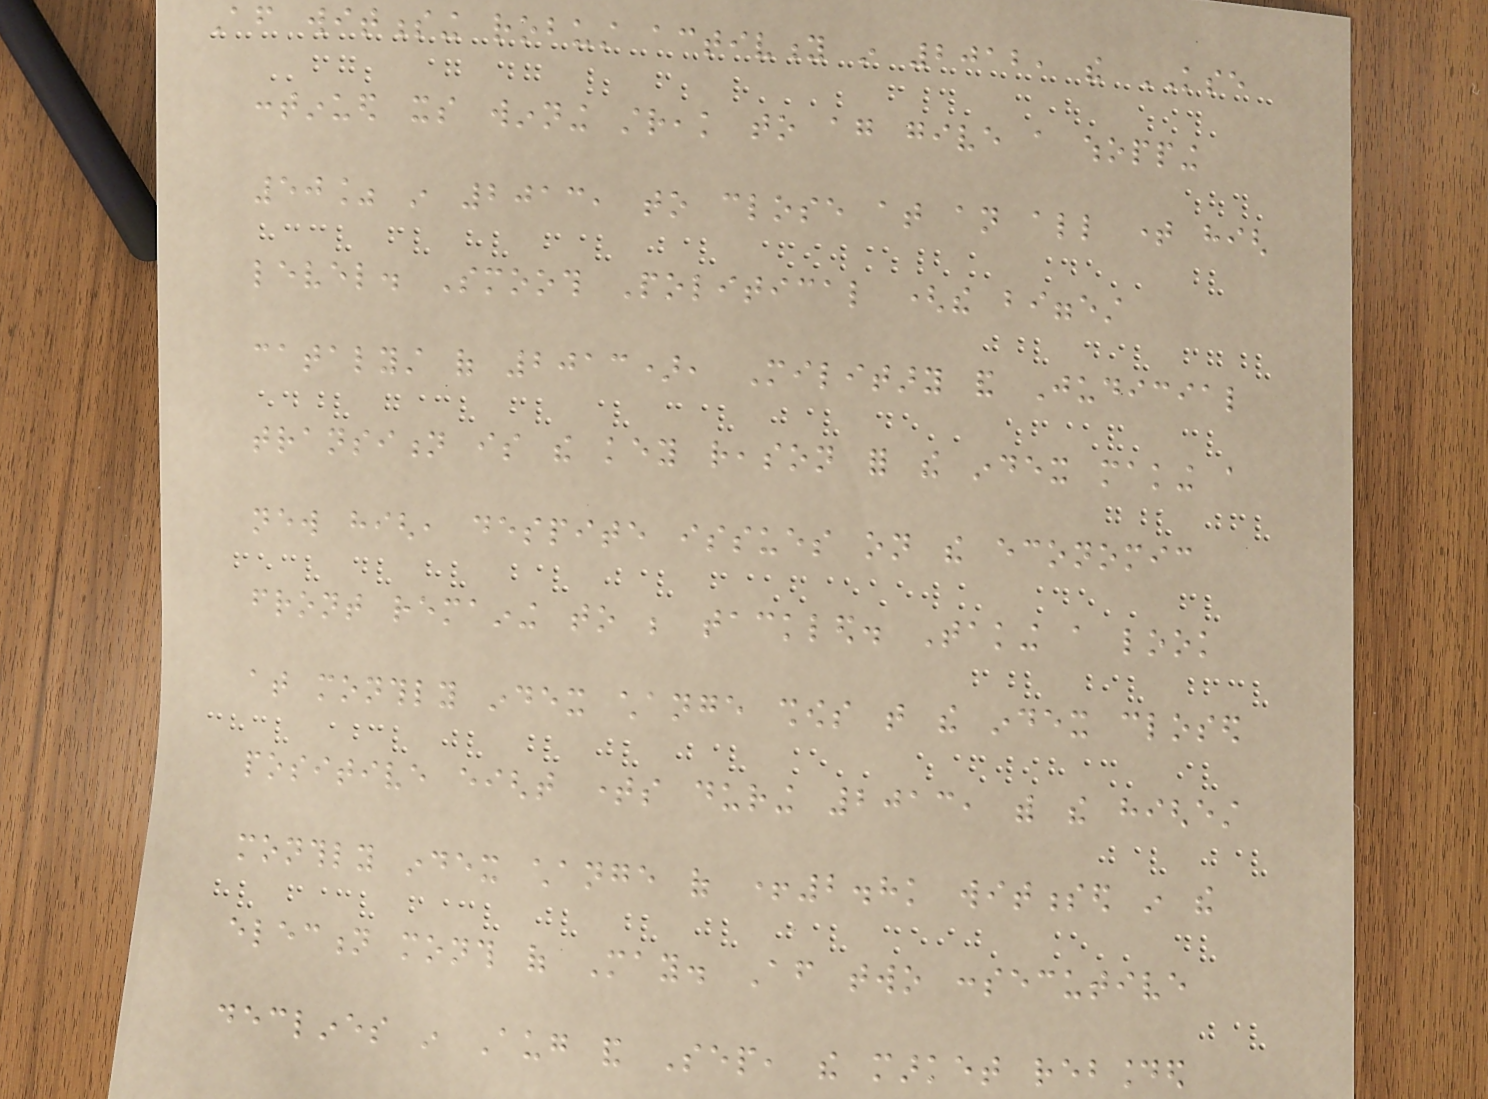After witnessing robust activity in 2012, the KSE
continued its winning streak to again give a whopping
50% in 2013, to close at an all time high
level. Smooth Political (the biggest
catalyst of 2013), Military and Judicial
transition is the key reason for the index making a
new high, despite issues on the economic
front remaining to be tackled. Taking a look
at monthly index change shows that the index closed
positive eight times during 2013, with the highest
monthly index change of +2.8k witnessed in the
election month of May. After two consecutive
declines in Aug and Sep, the market rebounded
